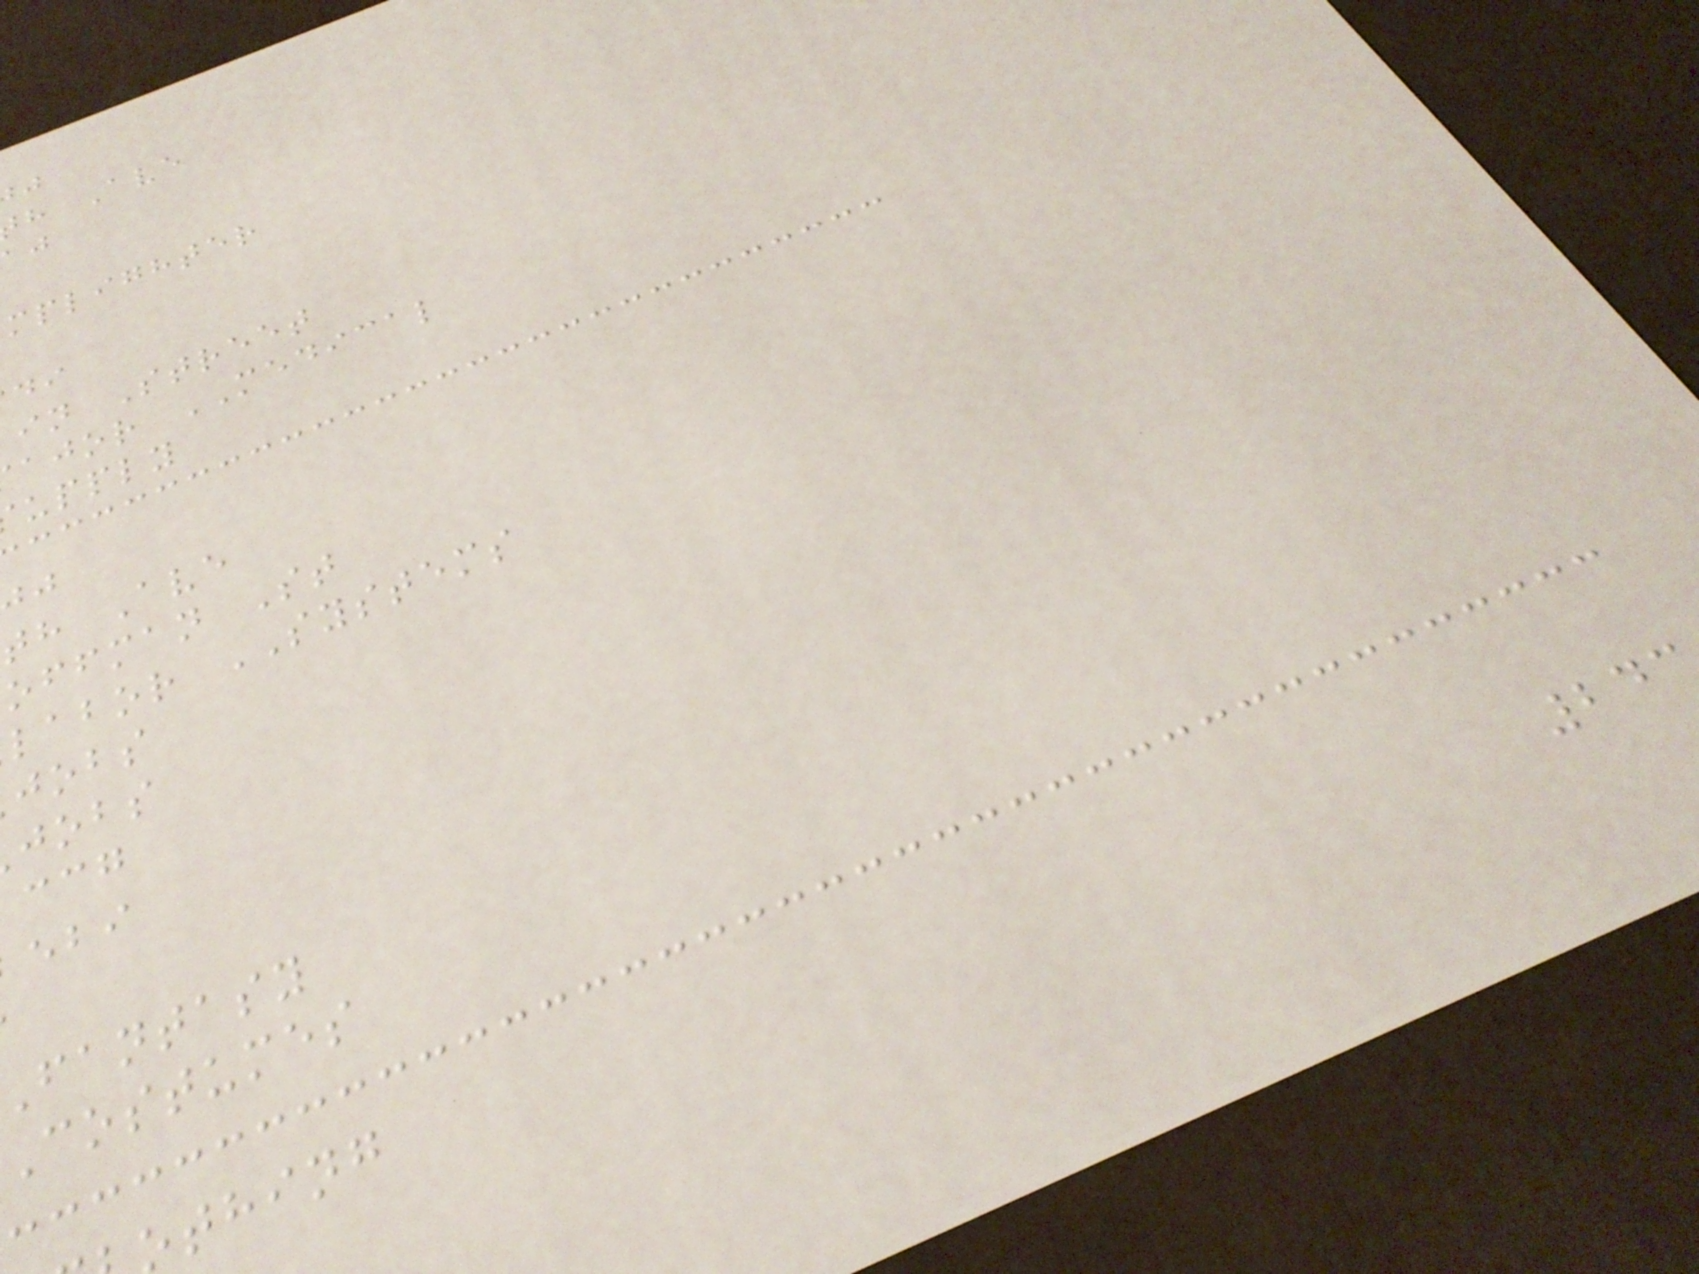h Ave
mplighter
in Street
ajor MEDICAL
upply
th Ave
offman St
labor SYSTEMS
jobs
jobs
fantasy
costumes
thing
243
